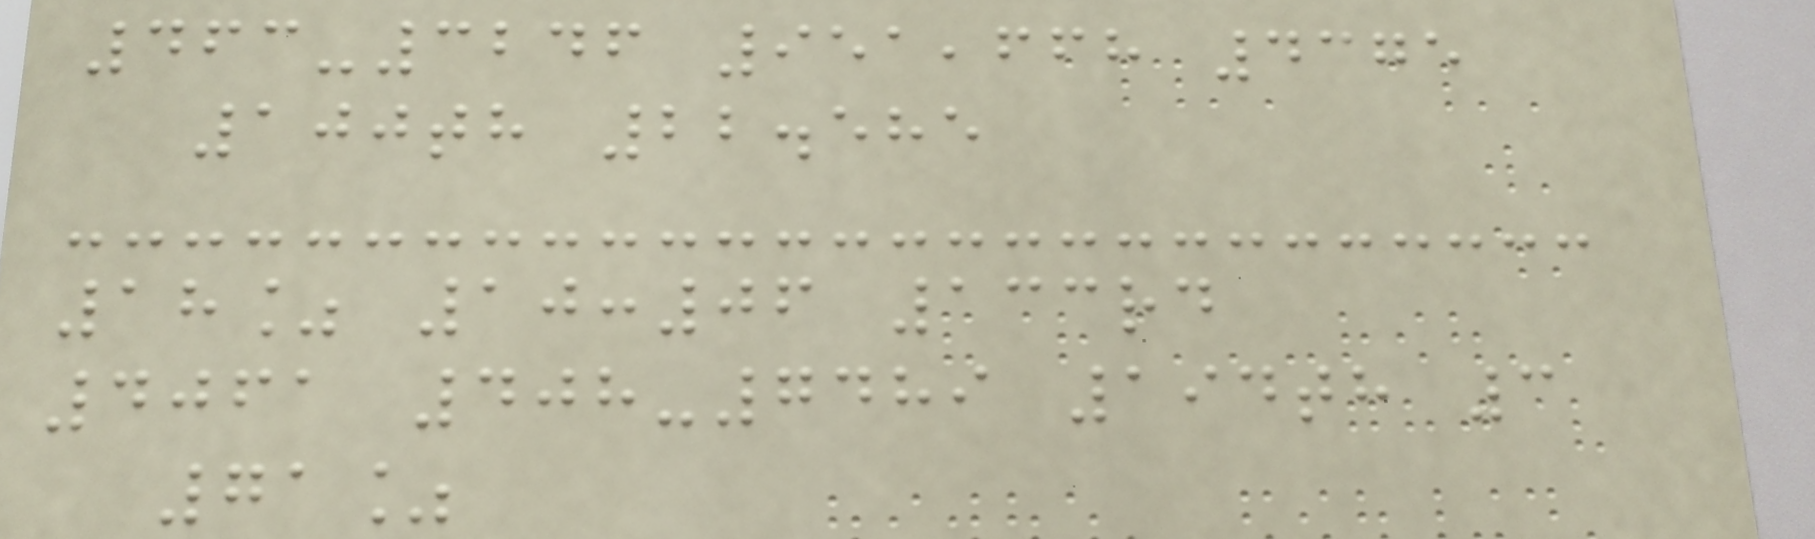463-3246 951,668 4375
100th 22.585
18% 10:06 133rd
4061 408-7489 194th 3
71%
